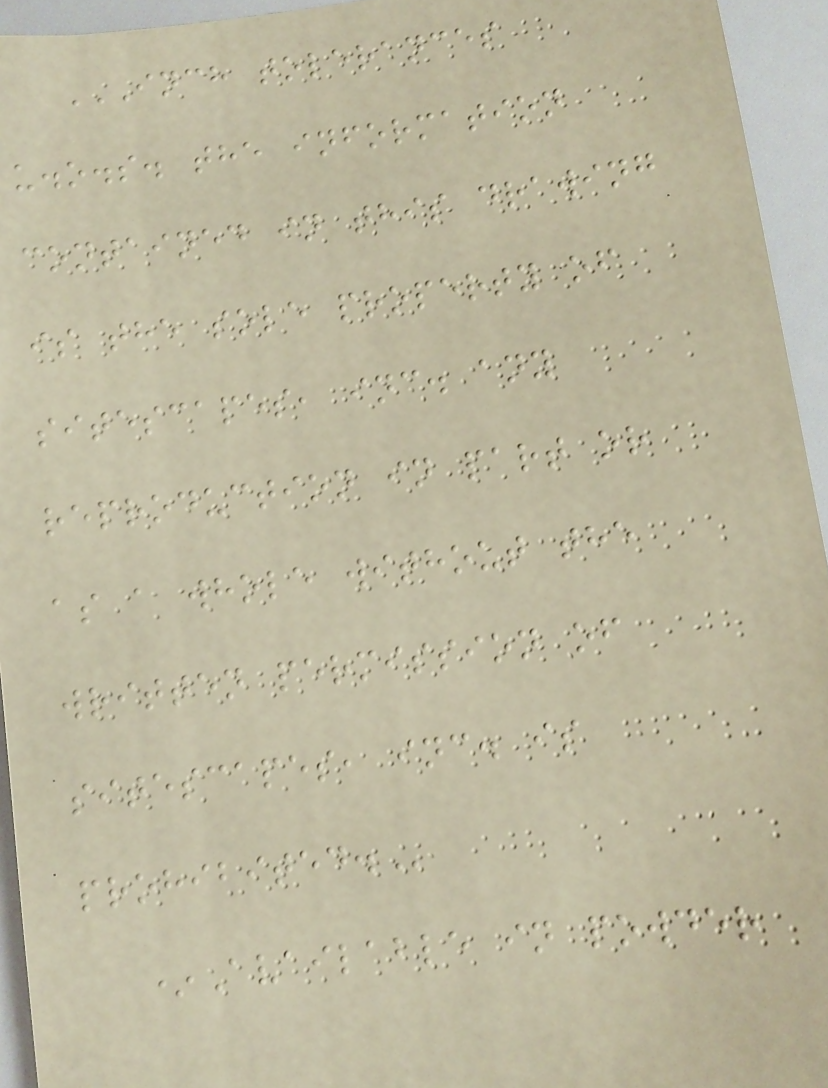INCH TOLERANCES
U.O.S. THE INFORMATION
CONTAINED IN THIS DRAWING
IS THE SOLE PROPERTY OF
SITESCAPES, INC. ANY
REPRODUCTION IN PART OR
AS A WHOLE WITHOUT THE
WRITTEN PERMISSION OF
SITESCAPES, INC. IS
PROHIBITED.
*Available in powder
